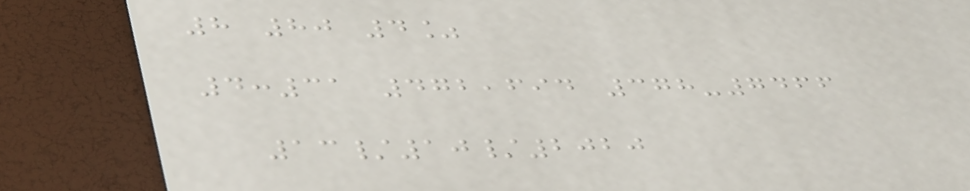8 80 4%
4:31 472,694 378-7466
13/10/2020
